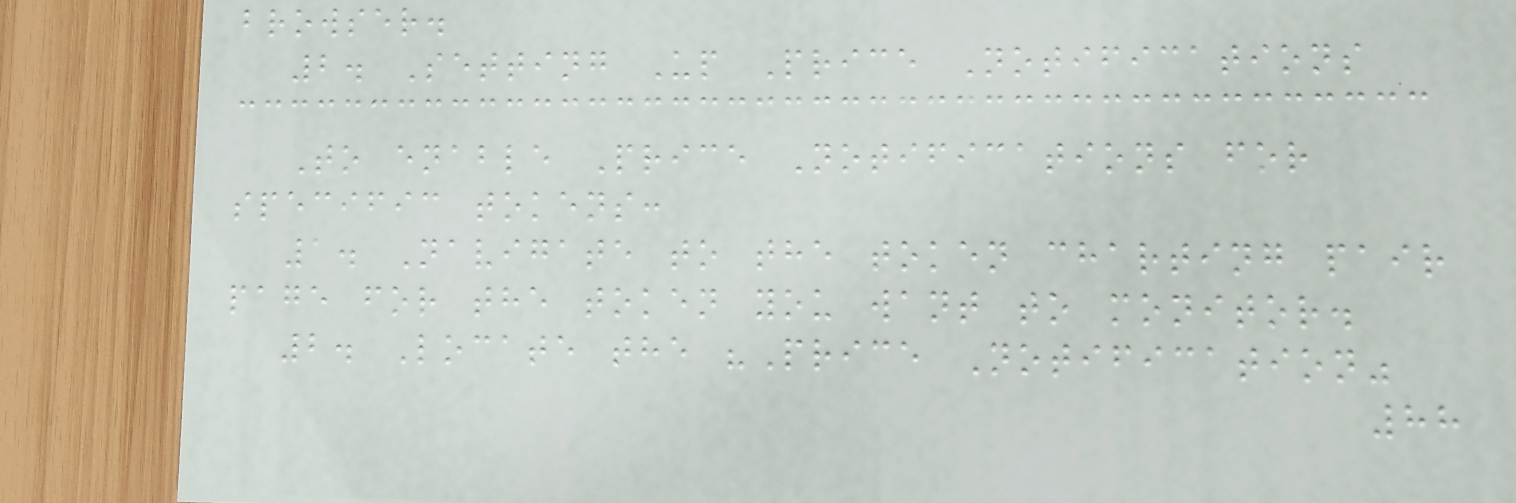browser.
2. Setting Up Price Notifications
To enable Price Notifications for
specific tokens:
1. Navigate to the token charting pair
page for the token you want to monitor.
2. Locate the "Price Notification"
88
